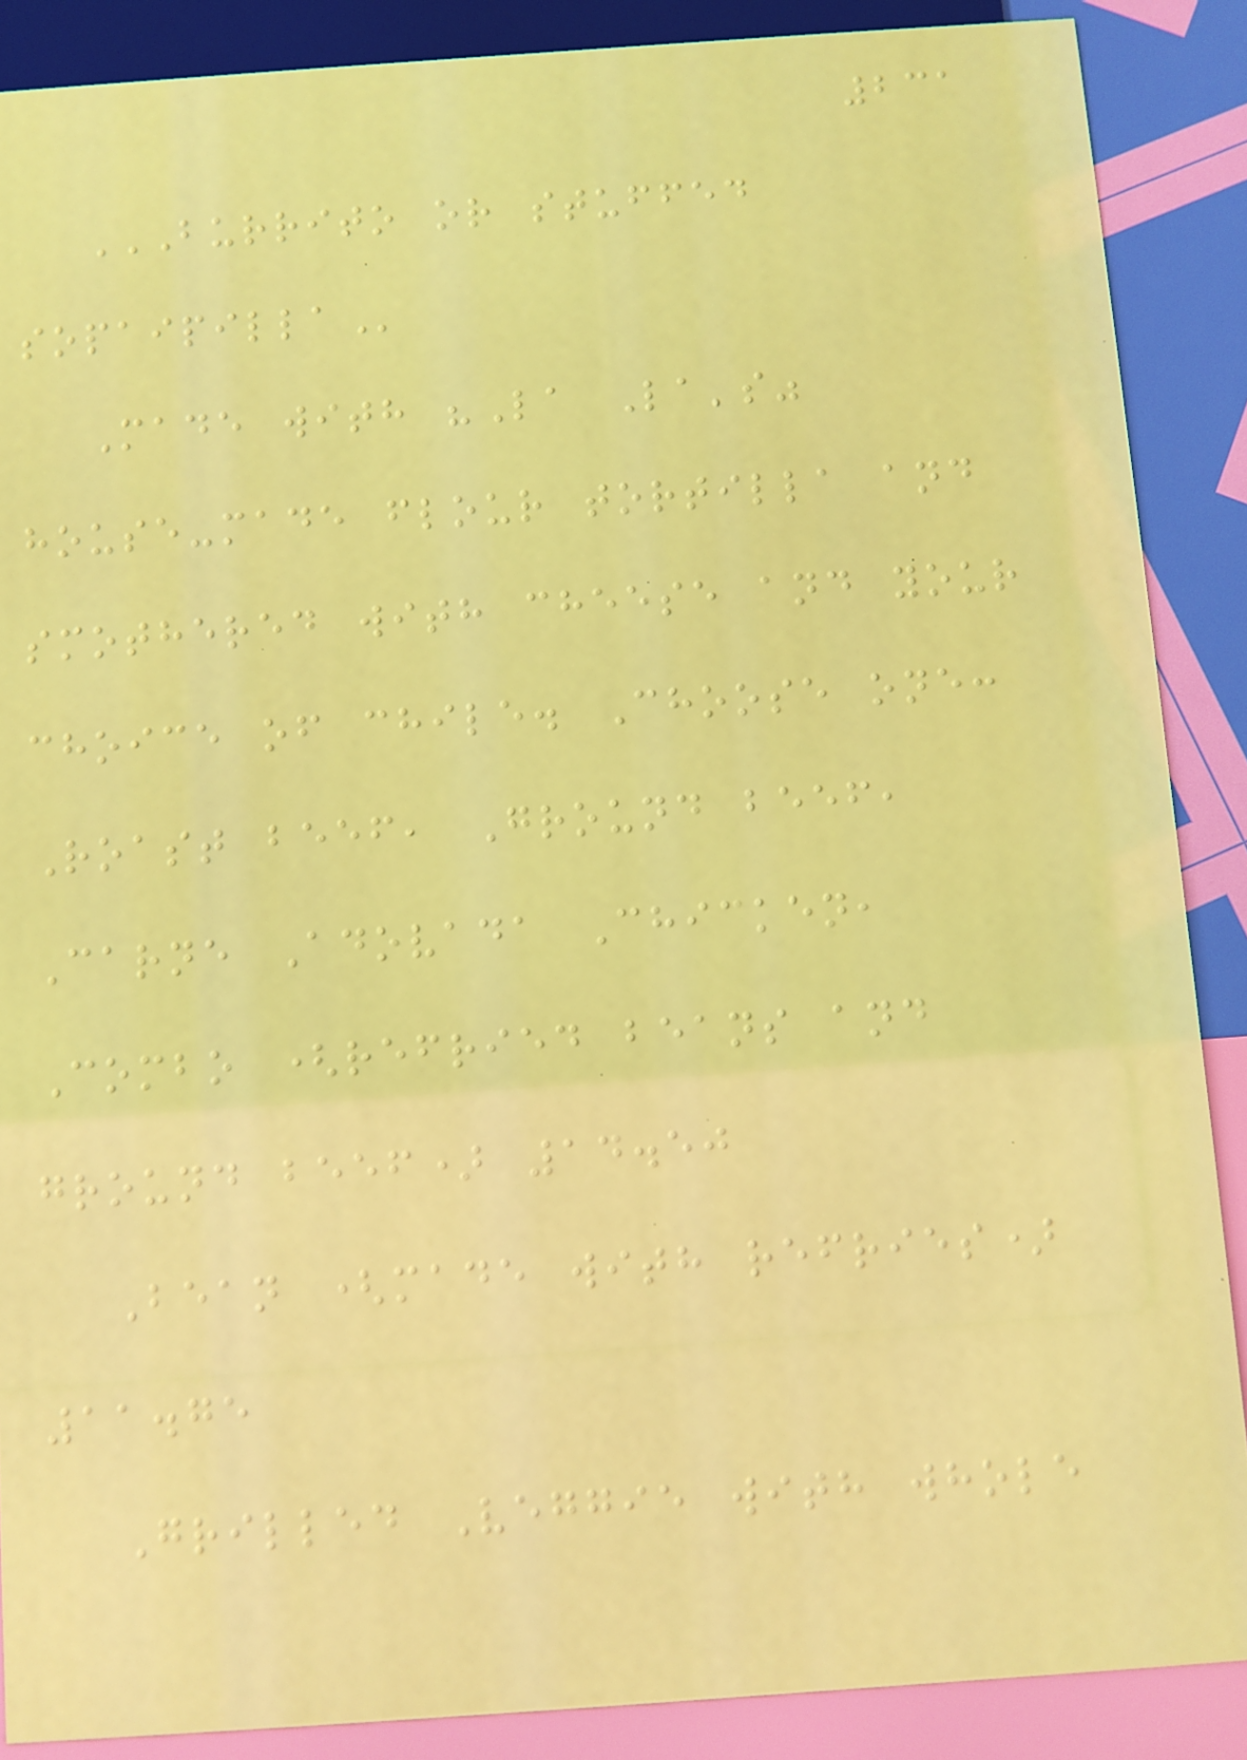231
BURRITO OR STUFFED
SOPAIPILLA
Made with "La La's"
house-made flour tortilla and
smothered with cheese and your
choice of chile. Choose one:
Roast beef, Ground beef,
Carne Adovada Chicken,
Combo (refried beans and
ground beef) 14.50
Bean (made with refries)
11.75
Grilled Veggie with whole
